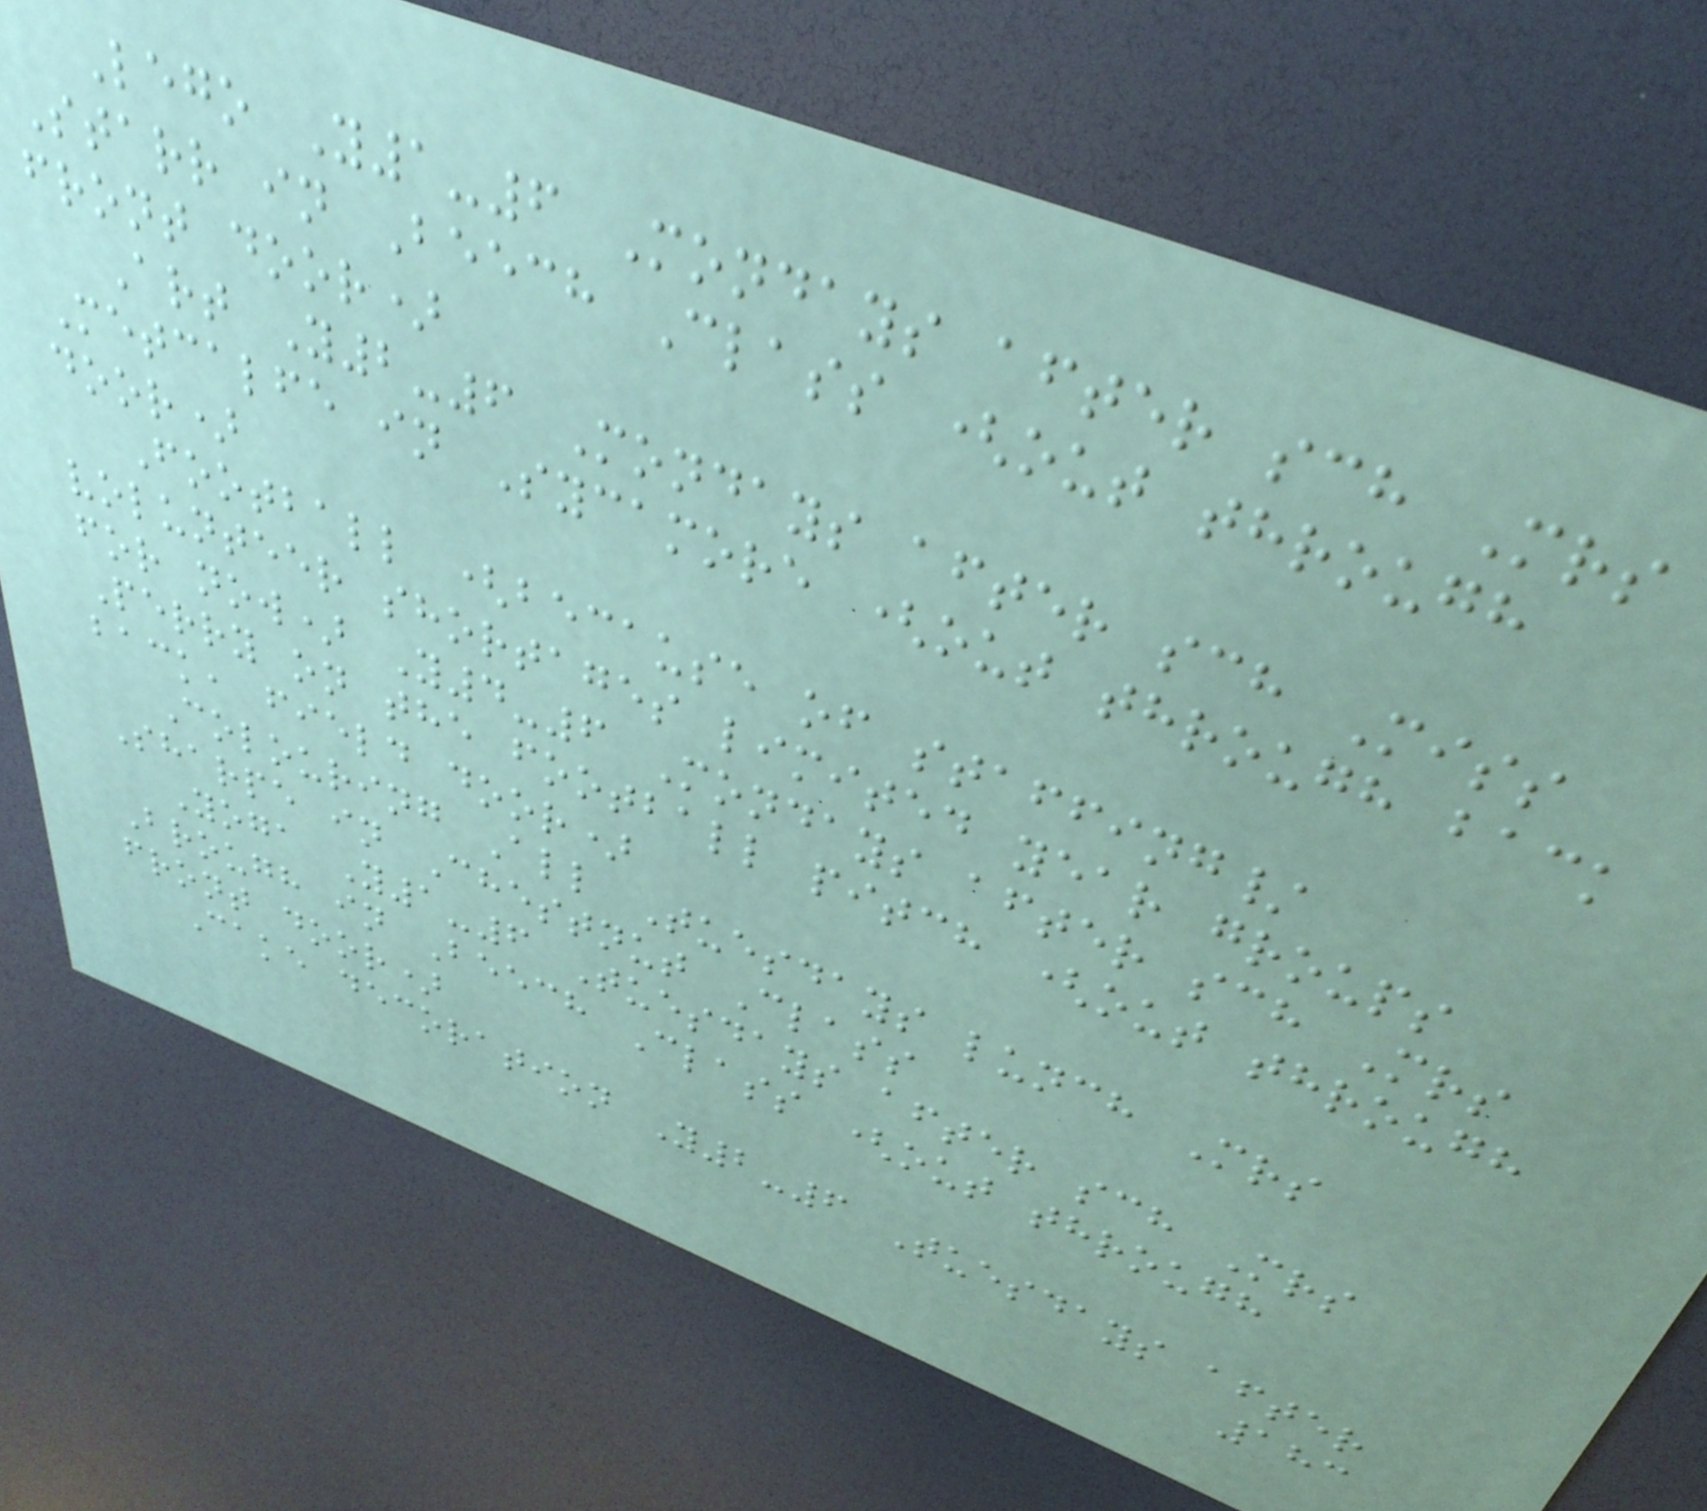Lego Y1-6 Mondays after sch Mrs
Starr in Beech Class (out through
front door)
Art Y2-6 Mondays after sch Miss
Metcalfe in Sycamore (out through back
door)
Football (because of staffing/
volunteer shortages limited year groups
for now) Y4-6 Mondays after sch Mrs
Perry on the football pitch (out through
back, field door)
Colouring All Tuesdays lunch Mrs
Sharpe in Chestnut Class
Yoga Y1-6 Tuesdays after sch Mrs
Brough in Beech Class (out through
front door)
Cake decoration Y2-6 Tuesdays after
183
